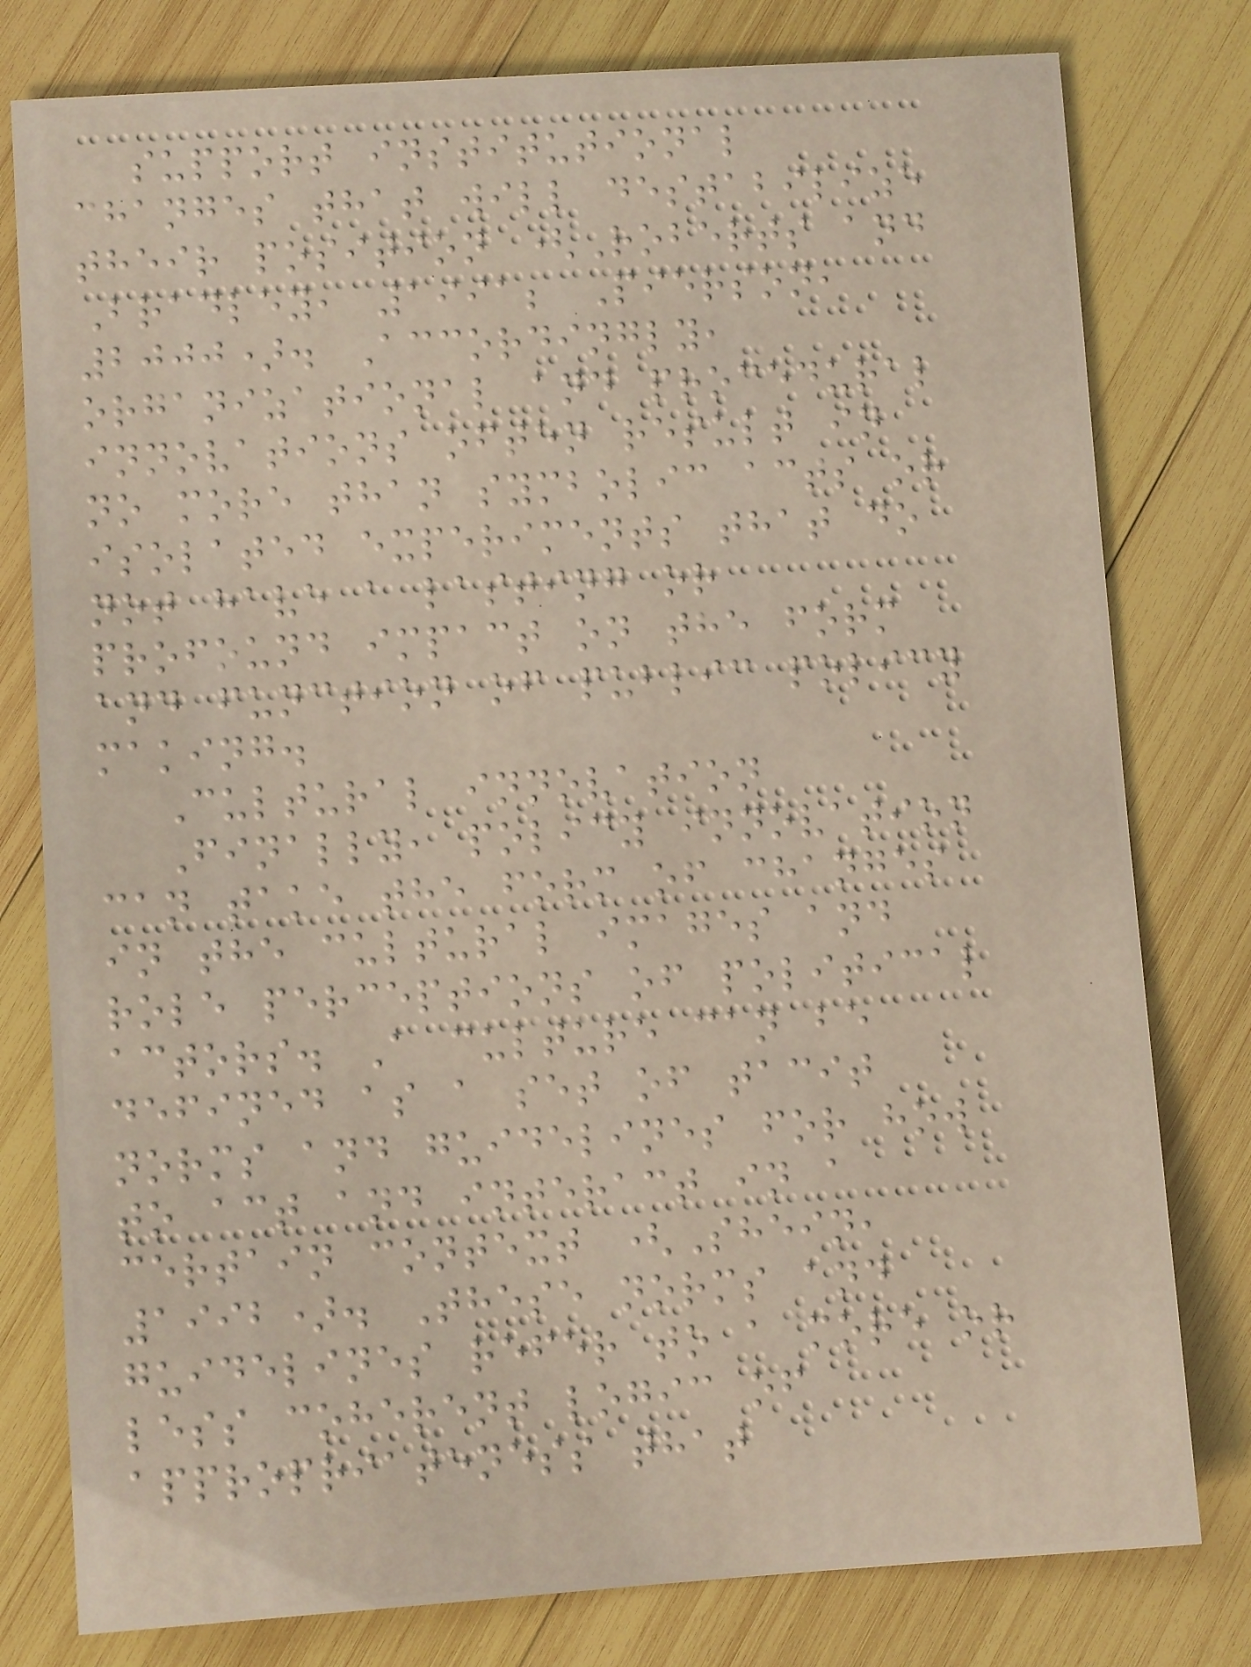support institutional
changes that will destabilize
their position (Roberts and
Bradley, 1991; Pierson,
2000). Accordingly,
organizational and procedural
innovations often result in
no more than symbolic acts or
isolated experiments that do
not have a lasting or
profound impact on the form
and function of public policy
making.
Cultural innovation
Finally, policy innovation
can take the form of changes
in the cultural images and
role perceptions of political
actors. A culture can be
defined as a set of tacit
norms and guidelines for how
to act and interact in a
certain context (Shein,
1992). These norms and
guidelines refer to a more or
less coherent logic of
appropriateness that
